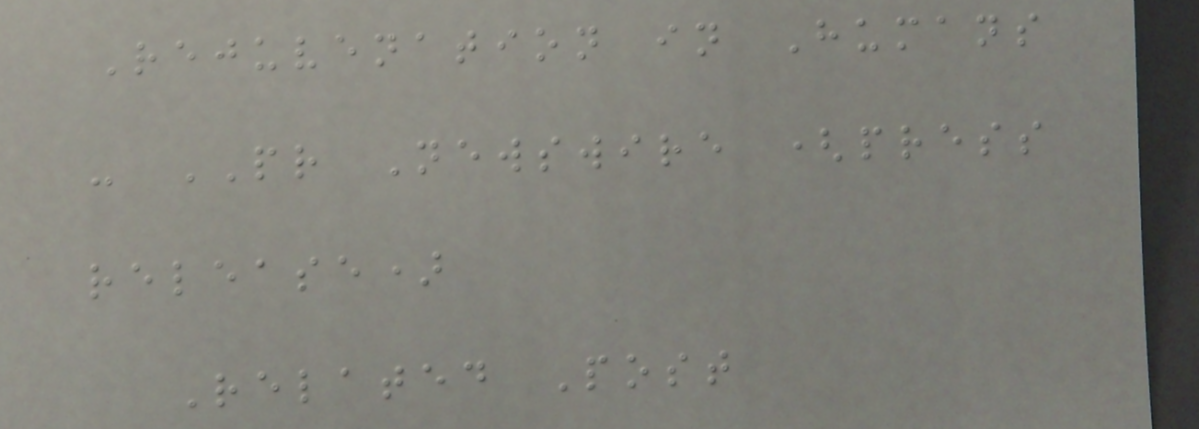Rejuvenation in Humans
- PR Newswire (press
release)
Related Post
